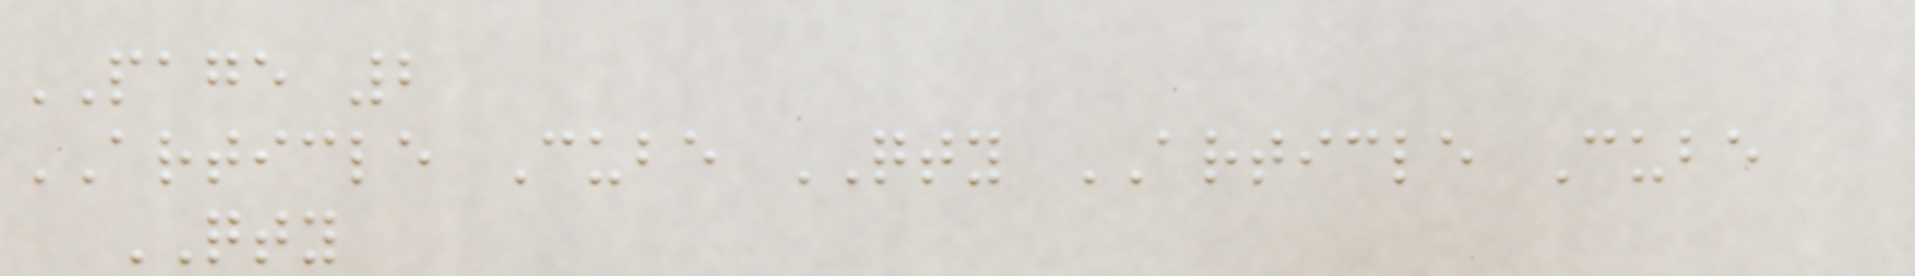PAGE 2
ARTICLE Cube QTY ARTICLE Cube
QTY
